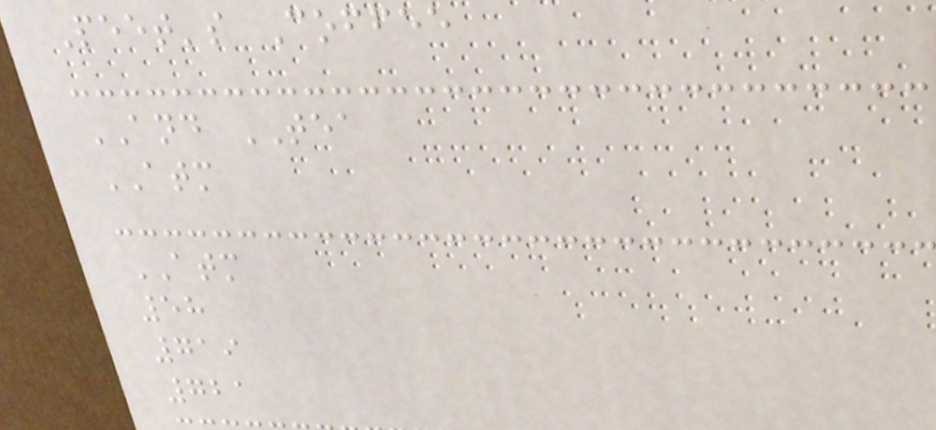Peet's Coffee
AND TEA
ATM
ATM
58
719
721
